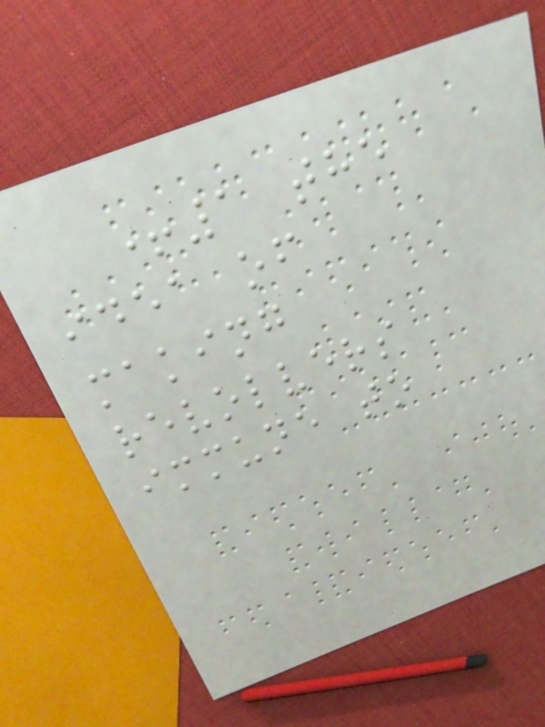+1 the
idea of
making
revolvers
immune to
